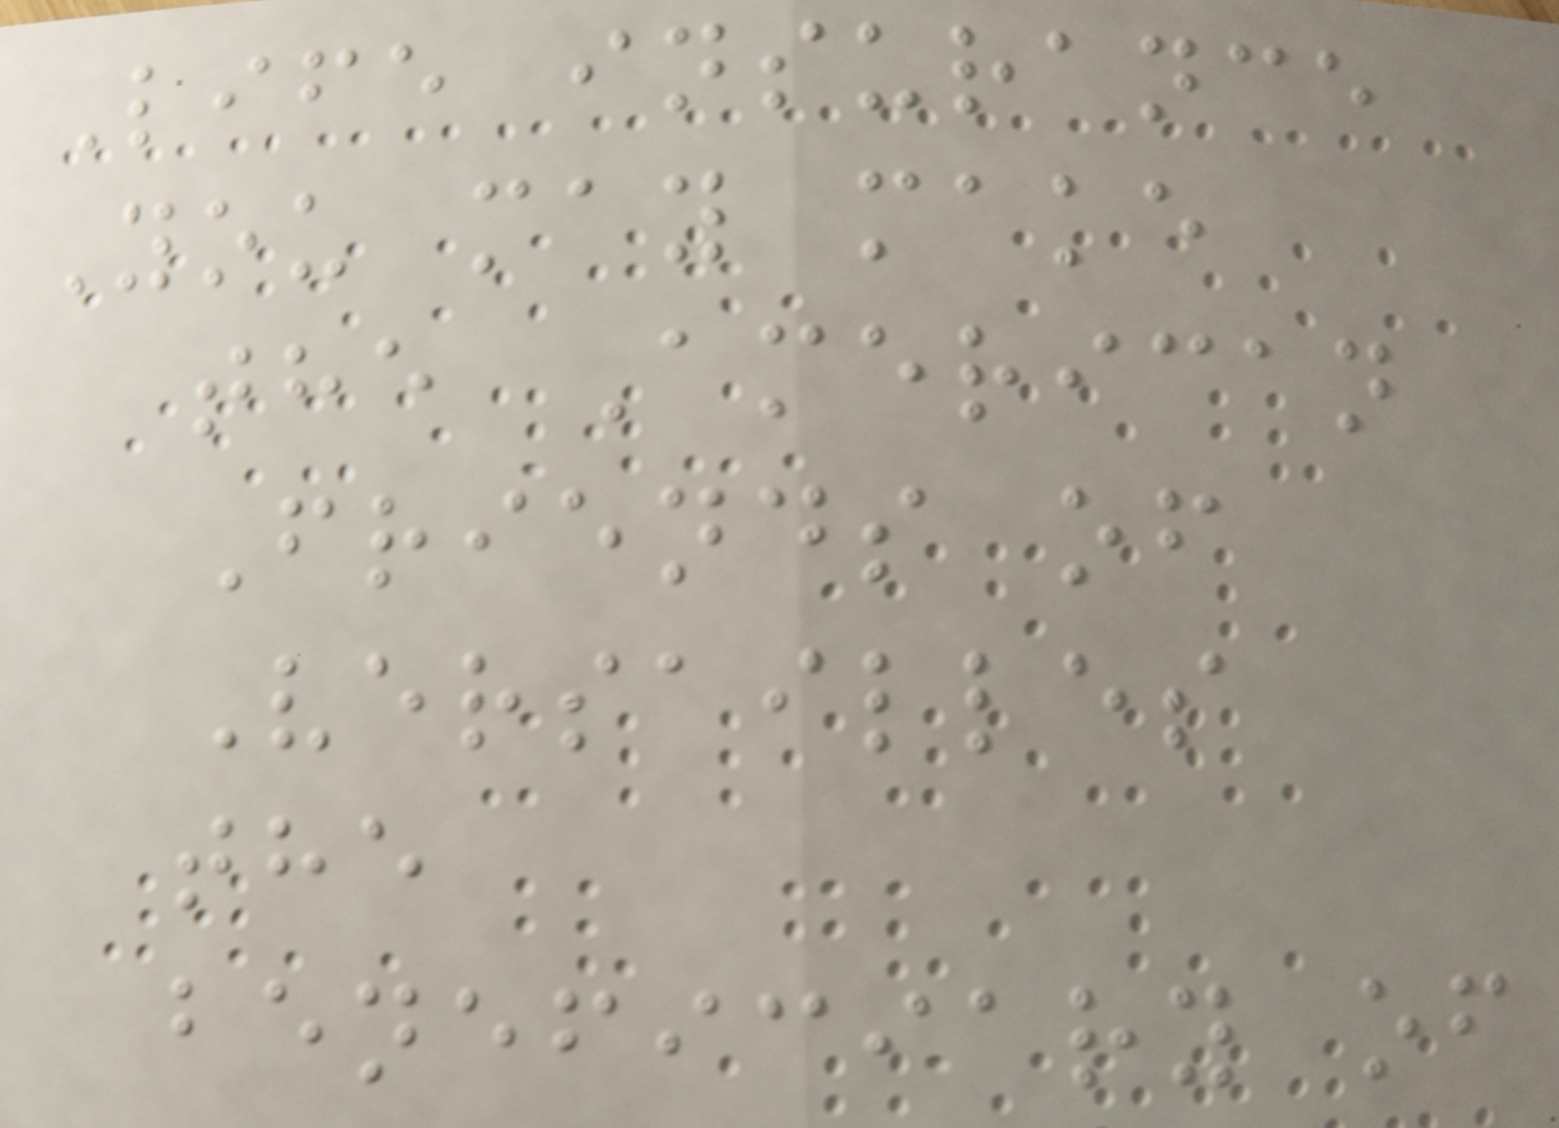Life insurance
You may make
the American
Friends of
Versailles
the
beneficiary of
